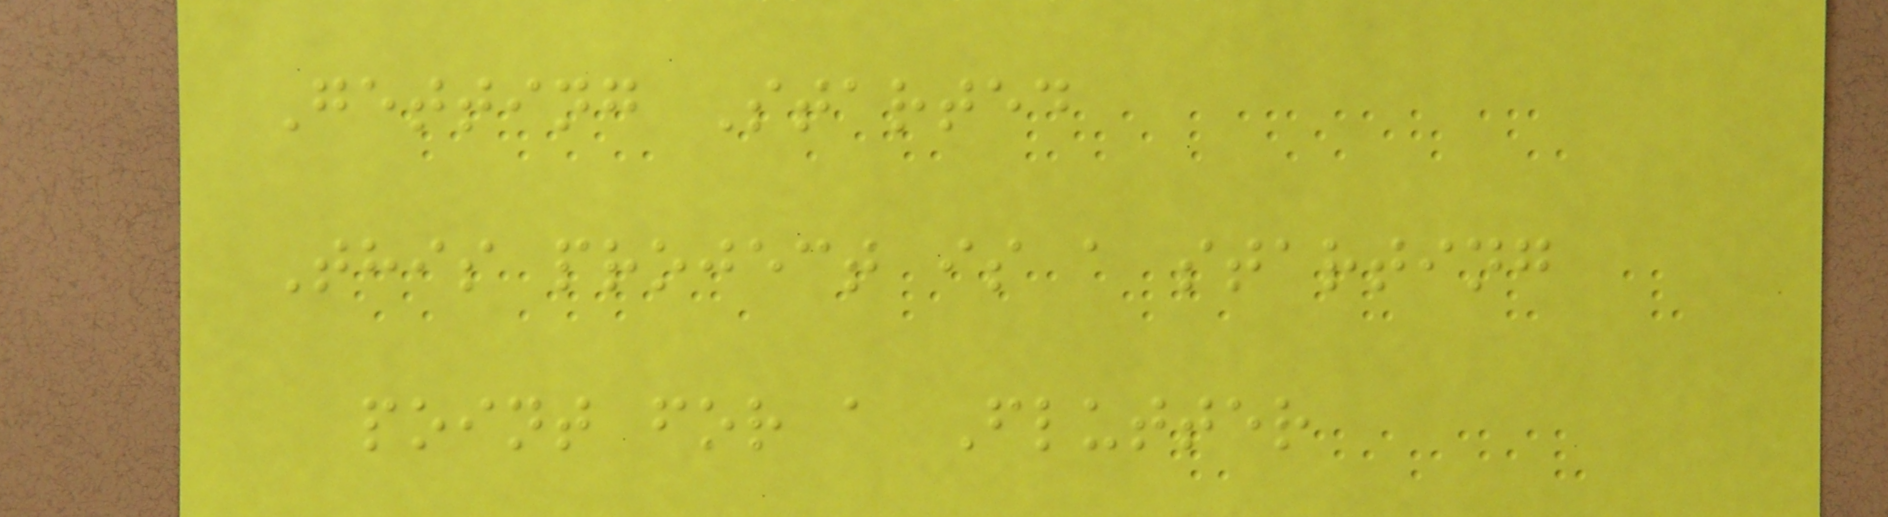Getting Started
This project is a starting
point for a Flutter
